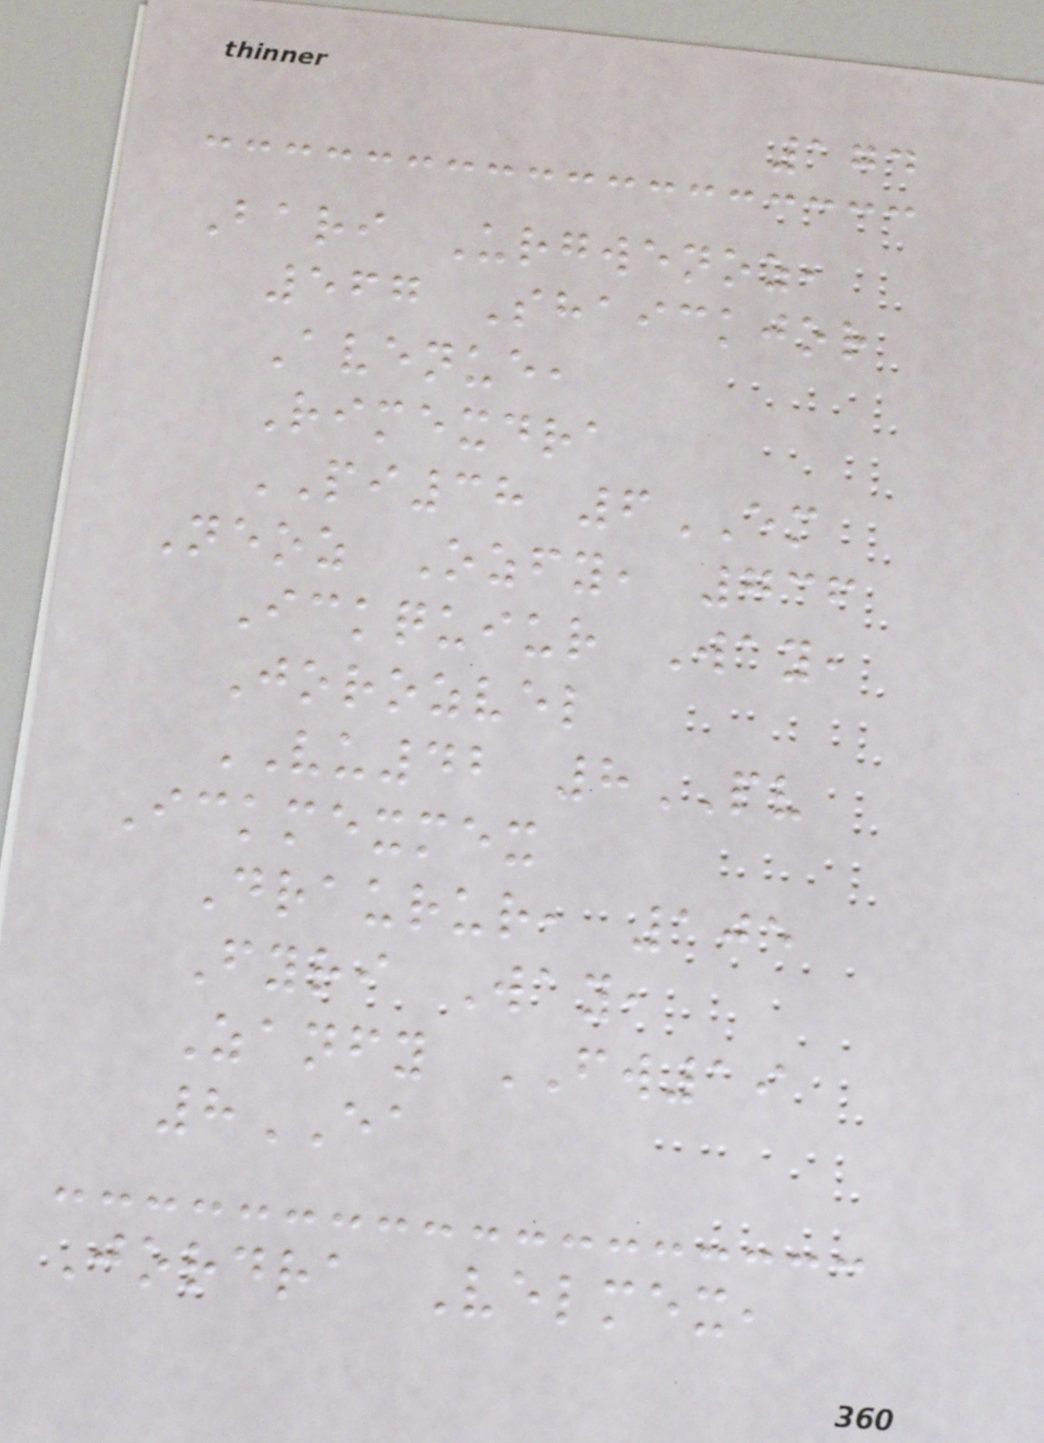174
Bari Urgwenoz,
567 Shaickjor
Avenue,
Rimexdra
PI38 6EM
Neoz Ozfy, 736
Ickquiur Way,
Jorozvel
VU42 8PV
Ickmexmex
Draurur, 105
Fyri Way,
Zanfy FW19
8EA
Jordra Velmex,
